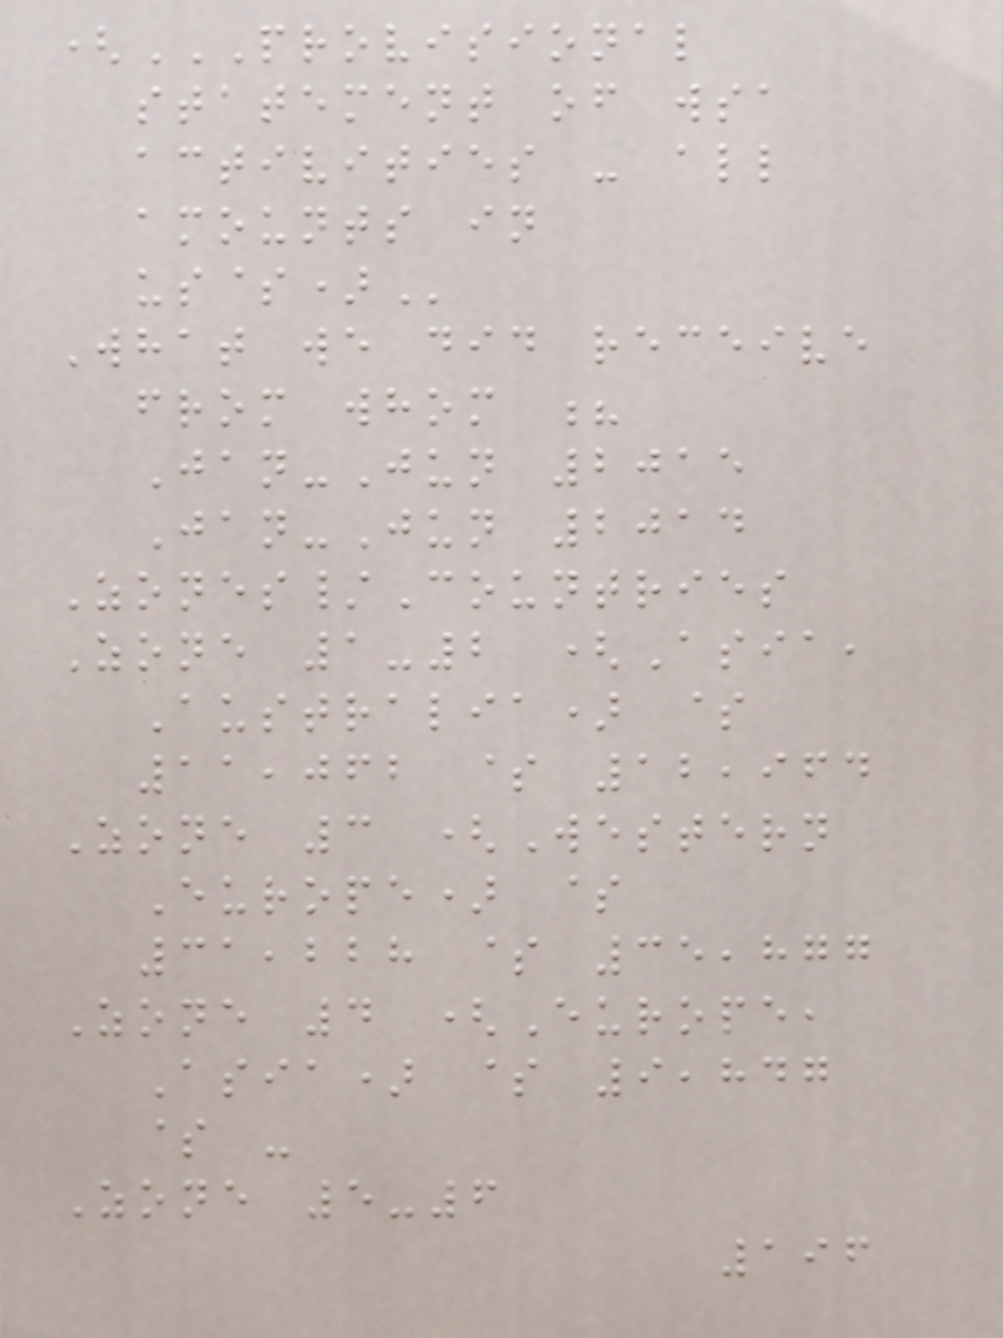(PROVISIONAL
STATEMENT OF WSA
ACTIVITIES - ALL
AMOUNTS IN
US$)
What we did receive
from whom ?
Jan-Jun 2015
Jan-Jun 2014
Zones/Countries
Zone 1-2 (Asia,
Australia) $
11,062 $ 12,964
Zone 3 (Western
Europe) $
31,228 $ 35,877
Zone 4 (Europe,
Asia) $ 9,847
$ -
Zone 5-6
196
